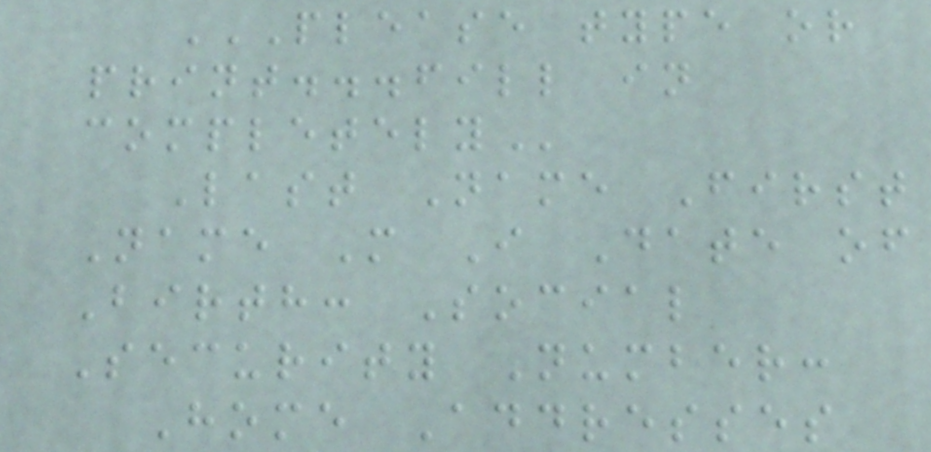PLEASE TYPE OR
PRINT...FILL IN
COMPLETELY
Last Name First
Name M I Date of
Birth: Social
Security Number:
Home Addresses
